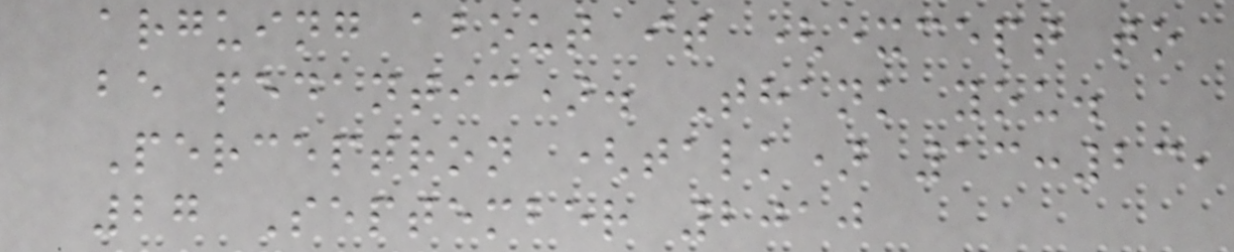arguing about it (except to
be pedantic). Thank you.
Perceptron (talk) 13:23,
27 September 2010
